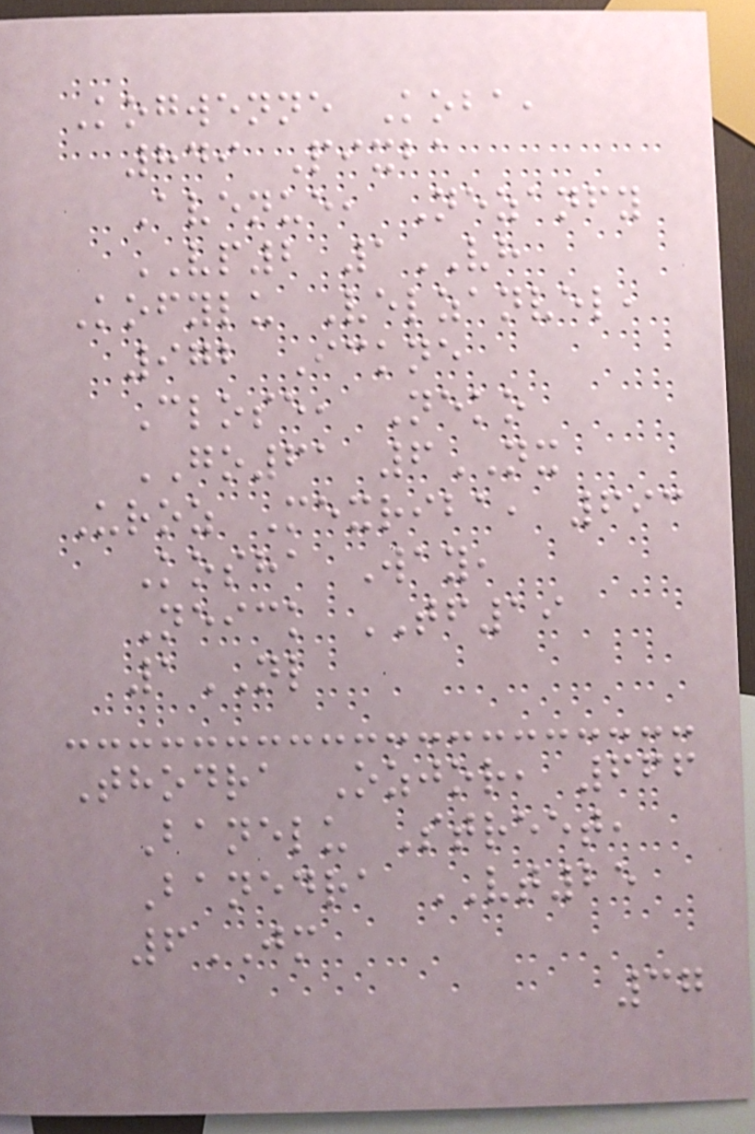Kogwenne Koba,
849 Pixba
Avenue, Nezanfy
VP2 1VH
Kofylu Velzanvel,
972 Ickne
Close, Neko
GO61 6NX
Uroz Mexriba, 693
Kosha Way,
Neick TF19
1NL
Thodra Ozjor, 666
Banelu Street,
Banedra VT25
6JM
37
